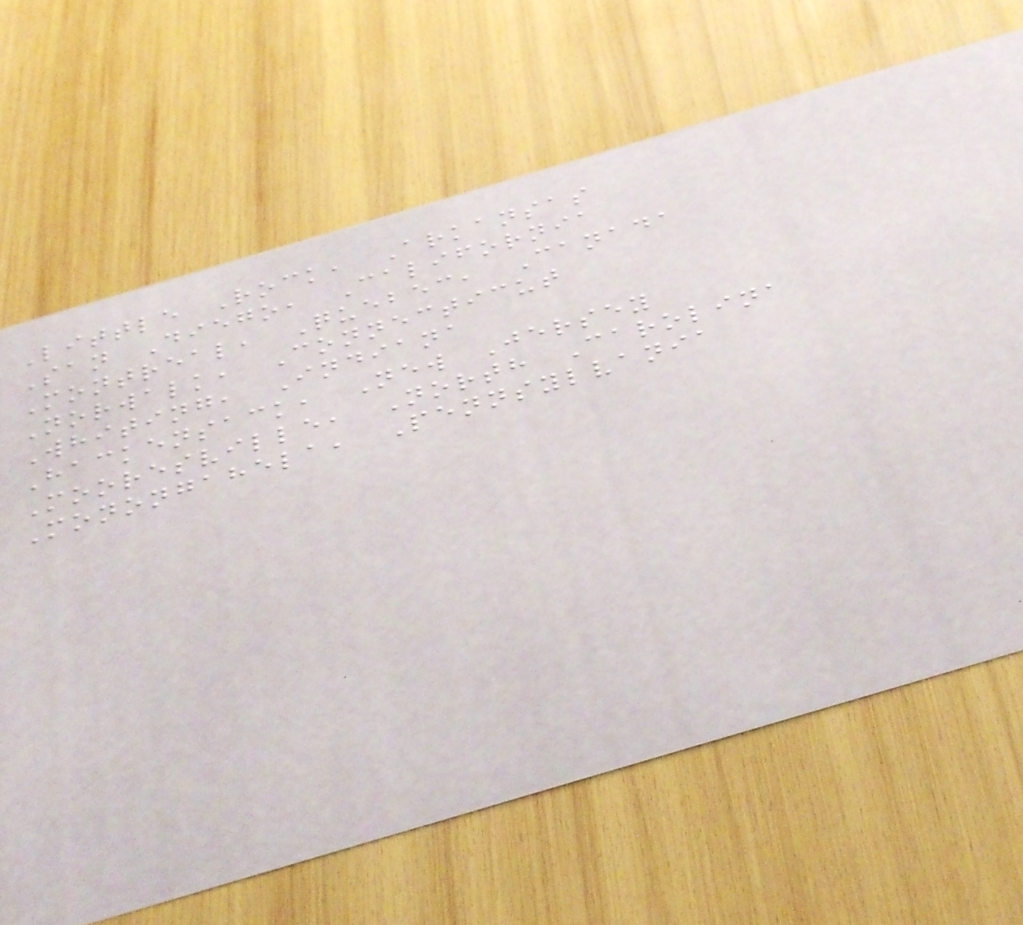Little Rock, Arkansas
San Diego, California
Montreal, Quebec, Canada
Norwalk, Connecticut
Whiting, Indiana
Hackensack, New Jersey
Mooresville, North Carolina
Monongahela, Pennsylvania
